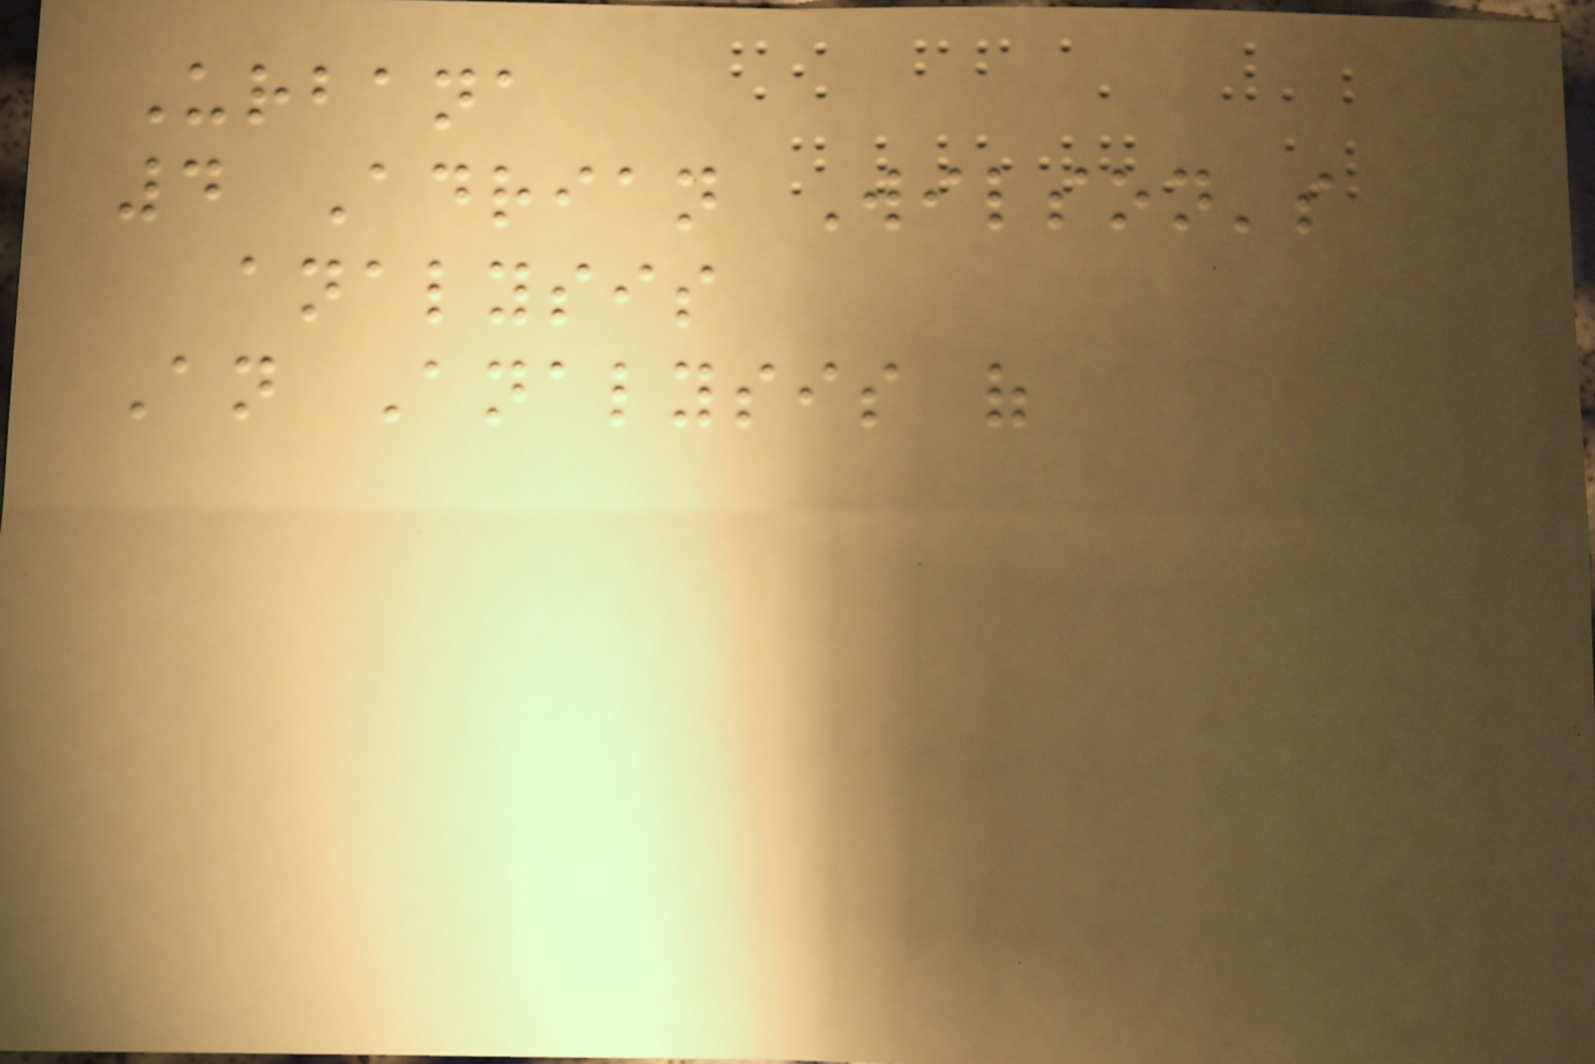Urbana
4 Adrian Wilson's
analysis
An Analysis of
